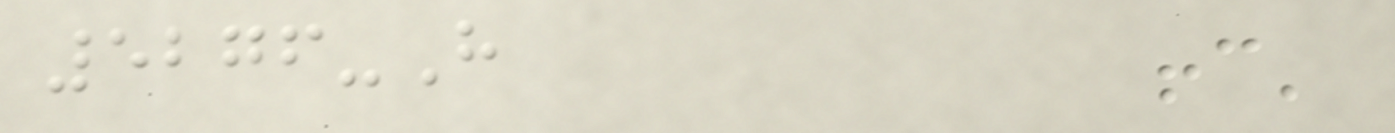5276-H
